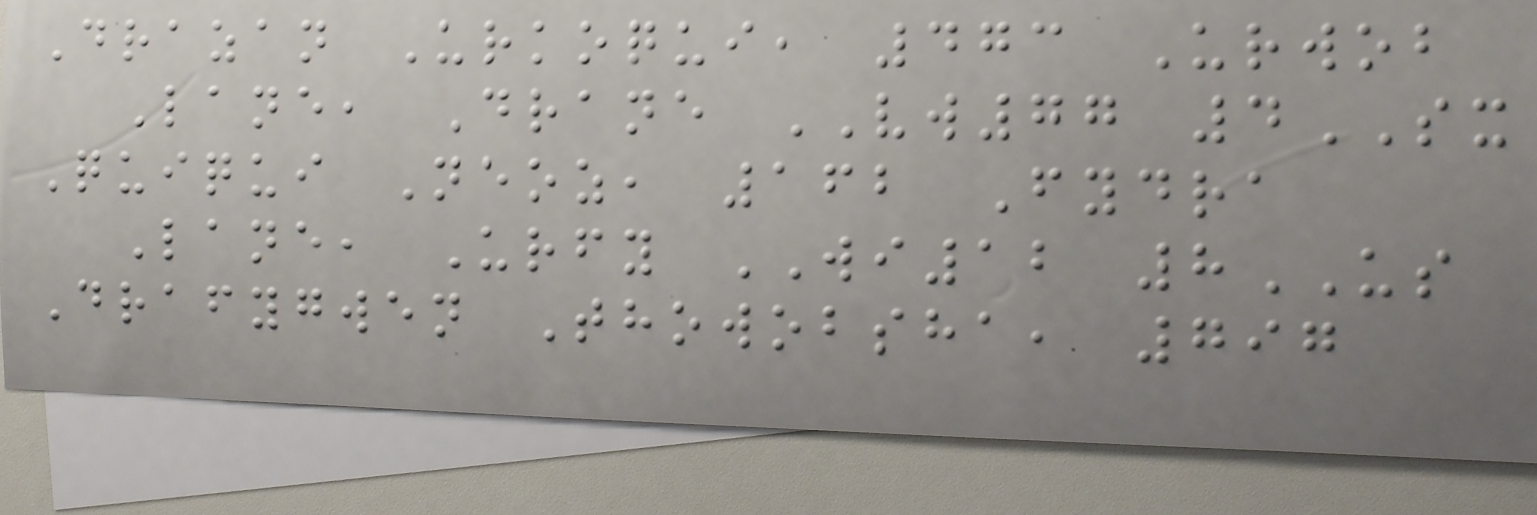Drazan Urkoqui, 473 Urwob
Lane, Drane VW77 4SX
Quiqui Neoz, 162 Fydra
Lane, Urfy WI12 8US
Drafygwen Thowobsha, 797
